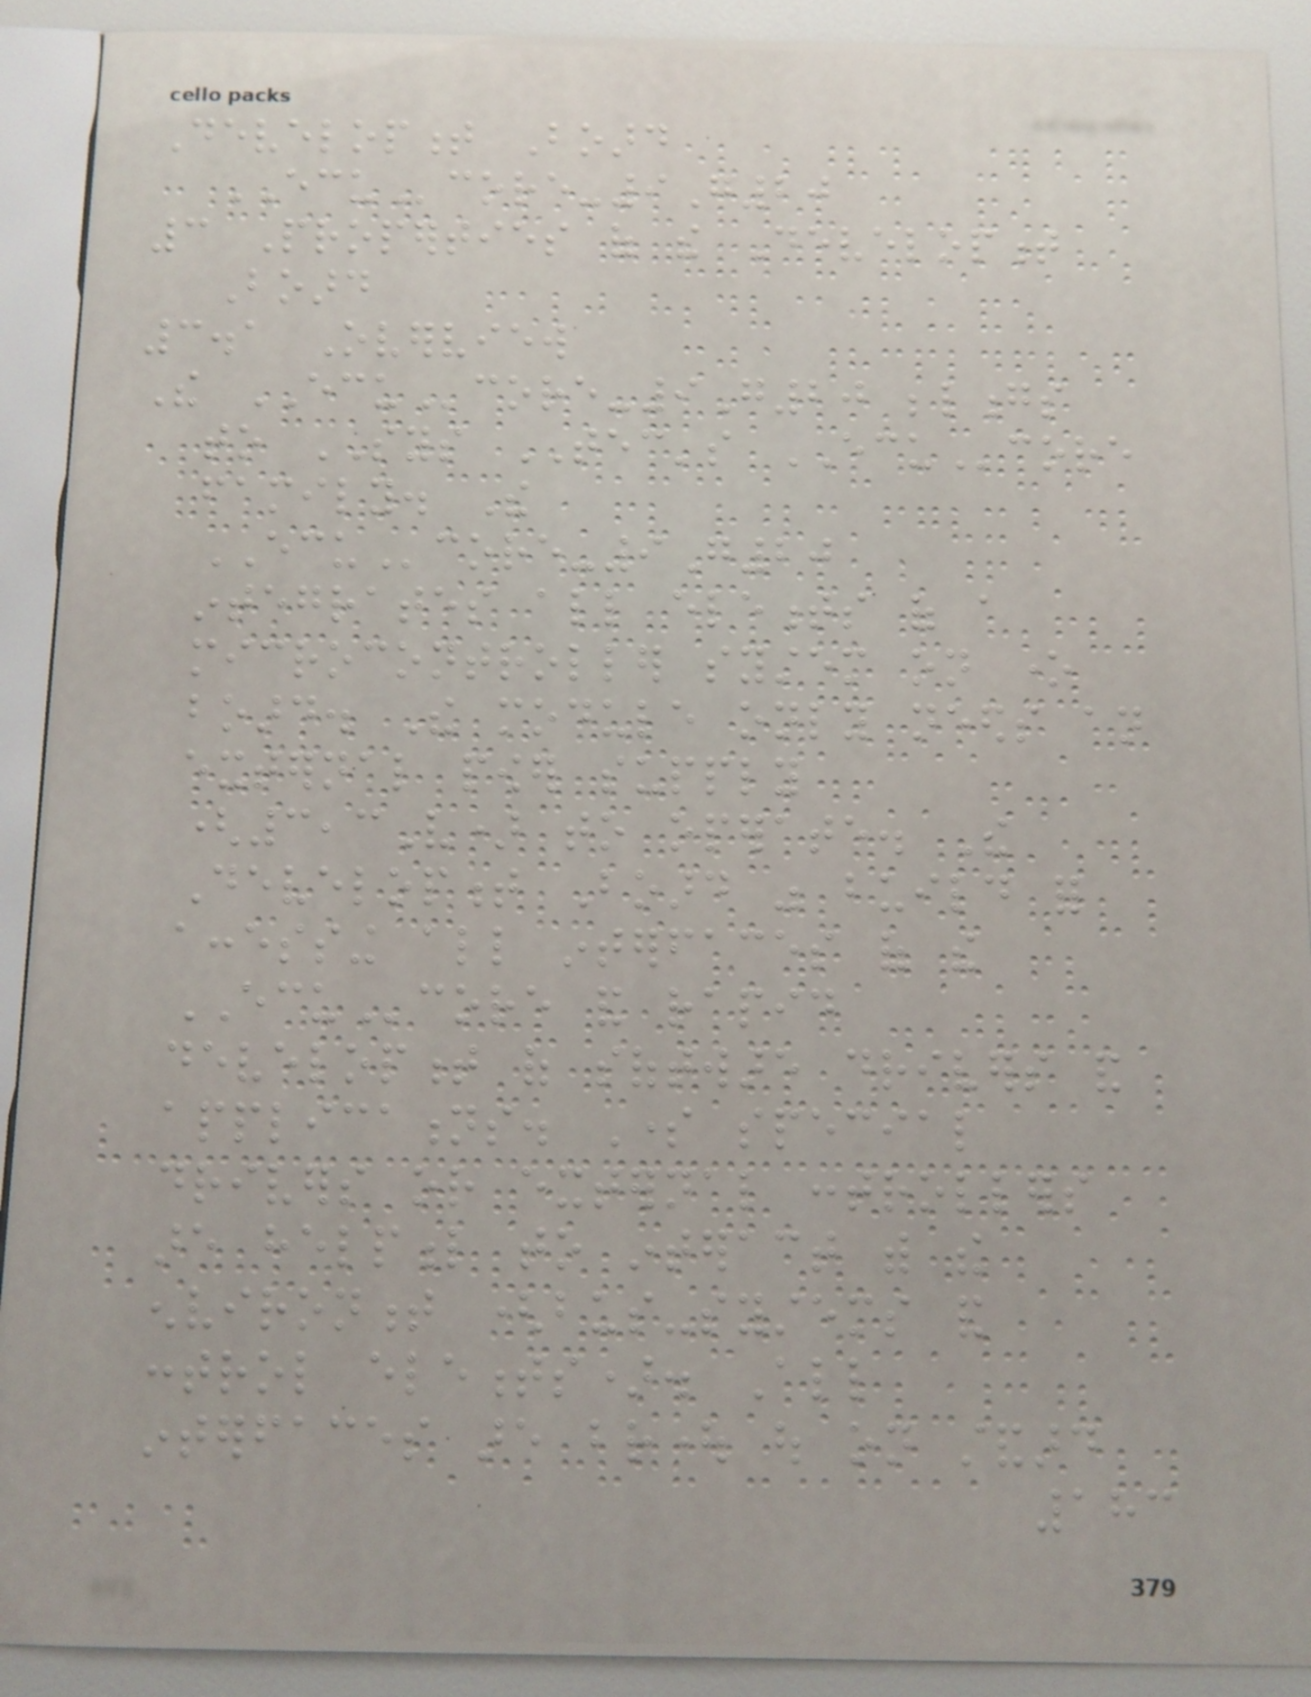Development Board
ECUcore-9G20
3 Properties of the Development
Board
3.1 Overview
The ECUcore-9G20 belongs
to SYS TEC's ECUcore
family. The
ECUcore-9G20
integrates all elements of a
microcontroller system on one
board. The module only needs an
external power supply
(3,3V) to operate. The
Development Board was build for
accessing all interfaces of the
ECUcore and rapid
development of software drivers and
applications. Some special
drivers or external controllers
are helpful to interact with the
environment (bus-systems and
control elements). All
interfaces are brought out on standard
183
